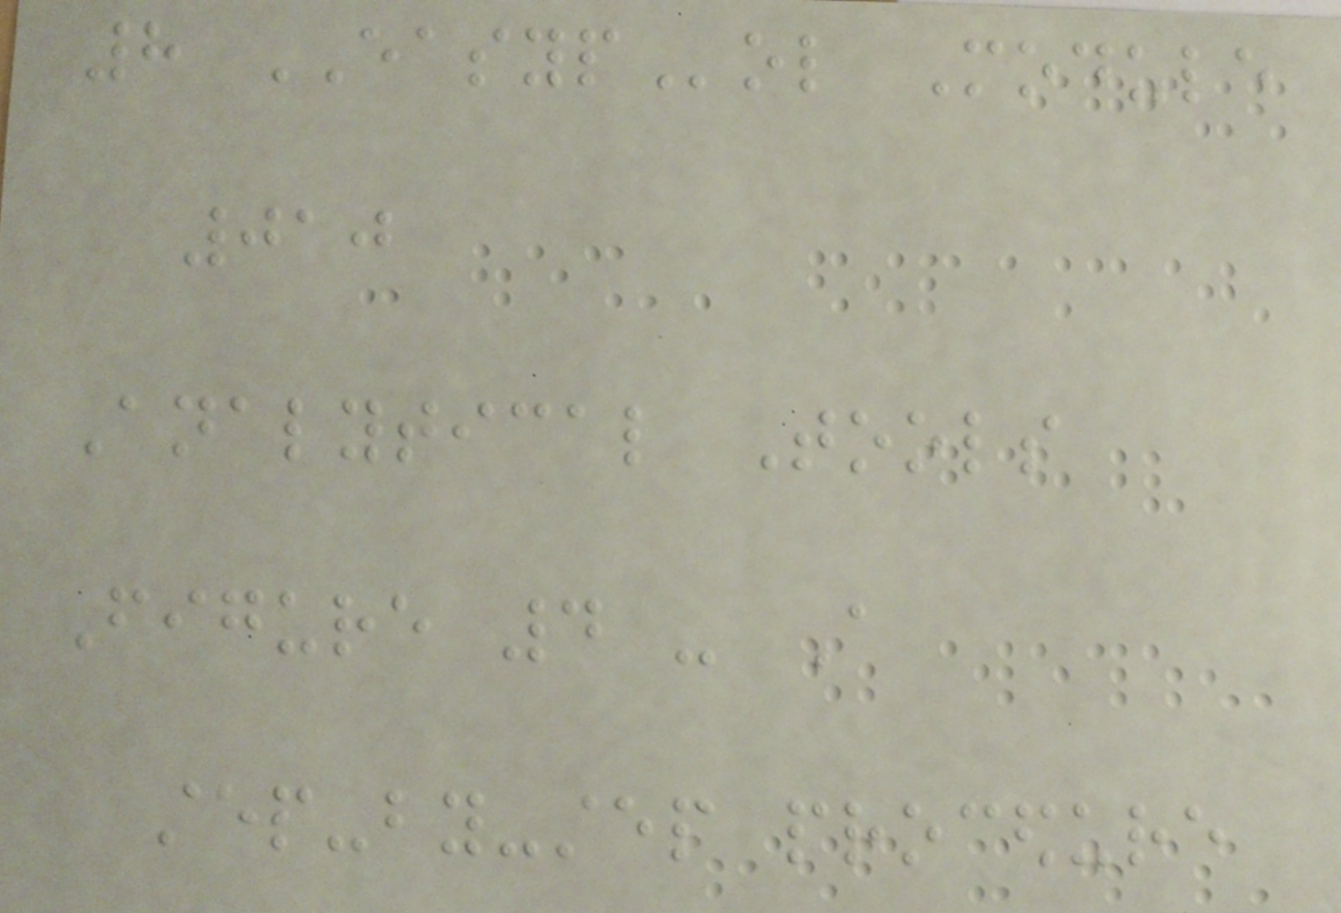8 EASYPol Module
010
Analytical Tools
Figure 4 - A
step-by-step procedure
